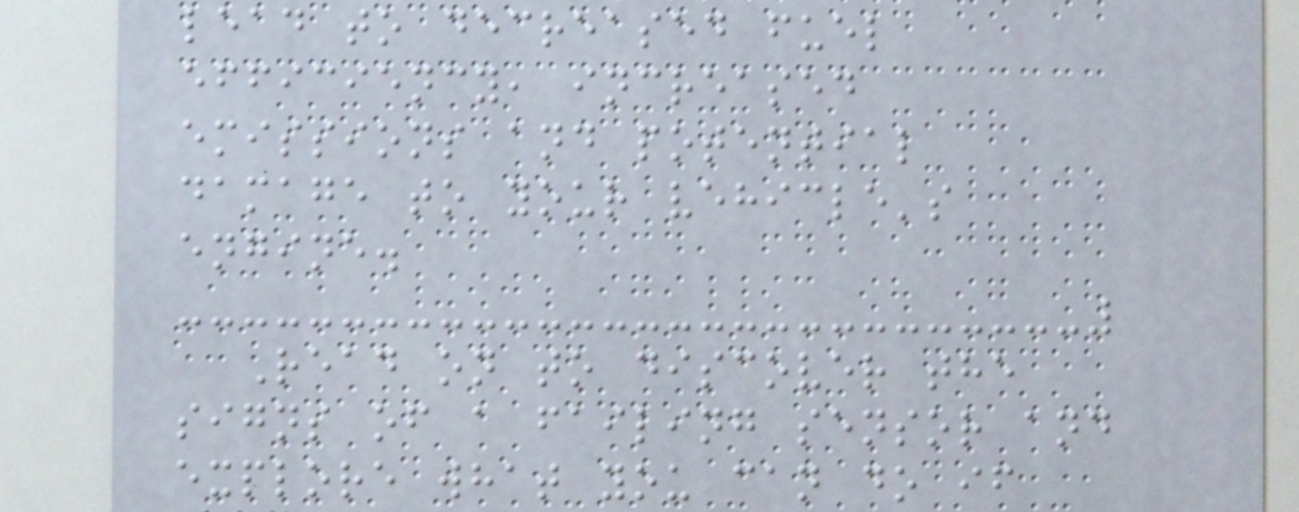lead to decreased fuel
efficiency, increased
emissions and potential
damage to your vehicle's
engine.
Read on to discover the
signs of a failing sensor and
explore what you can do if
